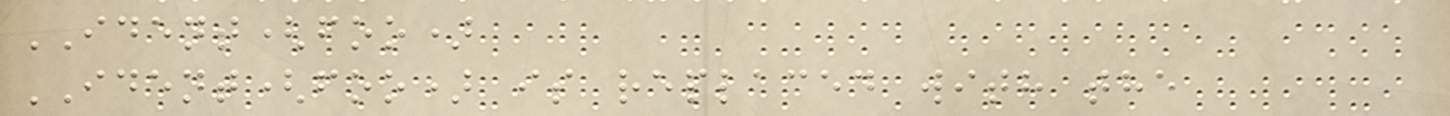IDENT(foo)
IDENT(foo) is replaced with the
